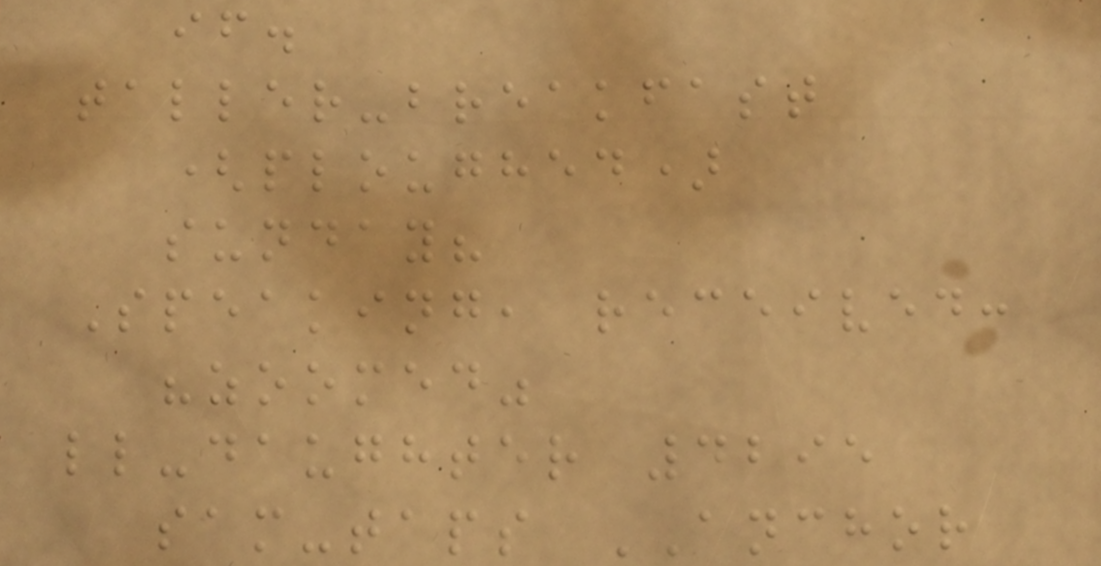if.
taller-breakfast
(ploughed)
sunday?
Speaking, received:
"zoomed"
ll-daughter 4295
sam-taps ANCHOR
